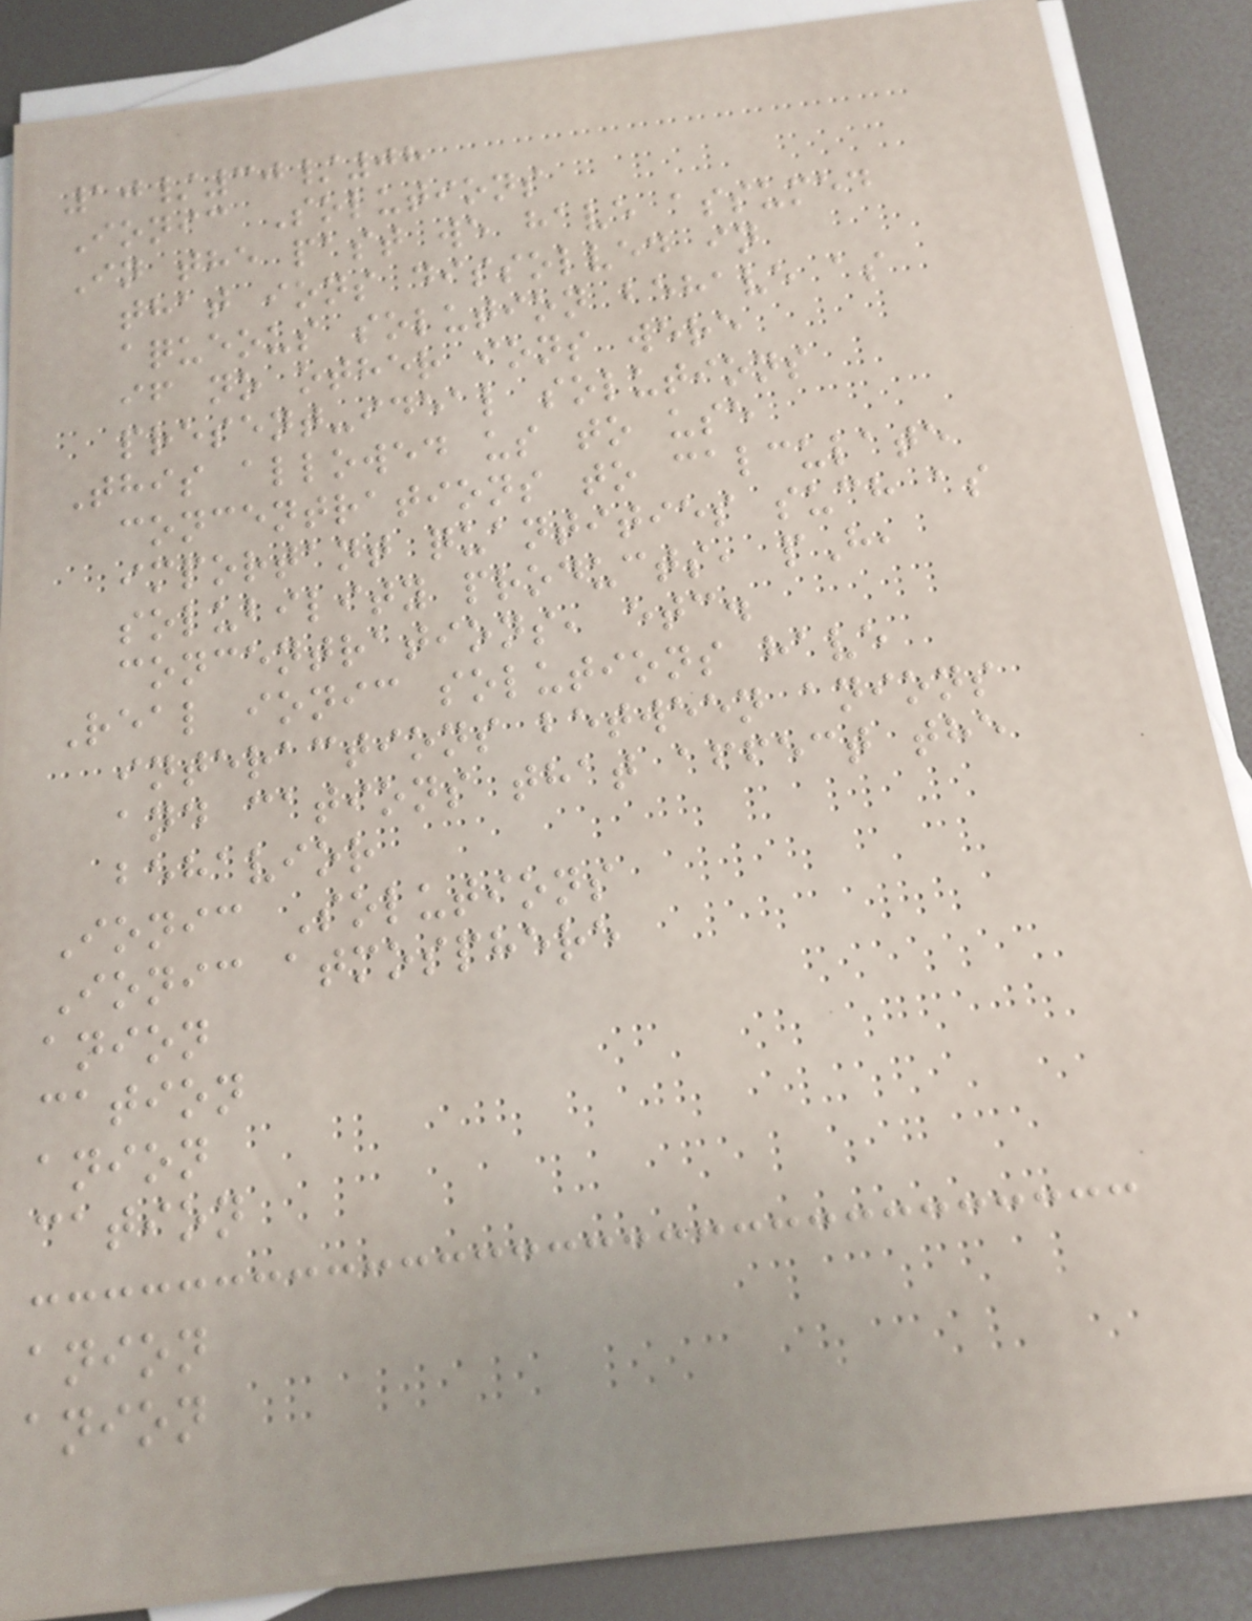10/30/08
Ionic Solutions
In the past we have assumed
that ions dissolved in
aqueous solution behave as
if no other ions were
present-ideal solutions
This allowed us to use
concentrations to calculate
important quantities such as
solubility products, pH,
concentrations, etc.
Real ionic solutions have
interactions between anions
and cations that affect the
behavior
Ionic Solutions
Ionic atmosphere
anion
cation
anion
cation
anion
anion
